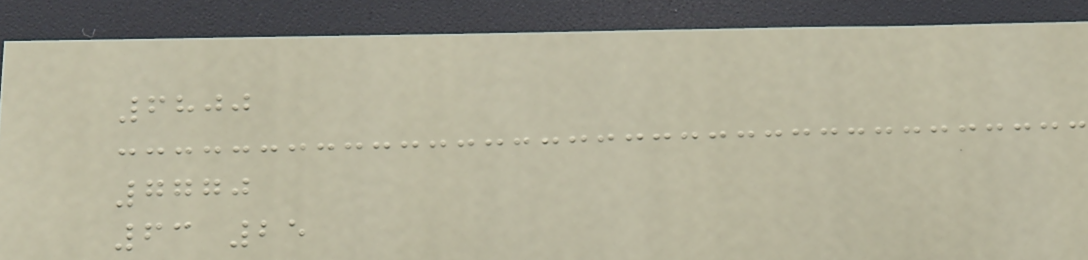6800
7770
63 25
